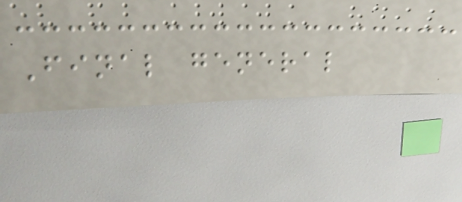Final general
